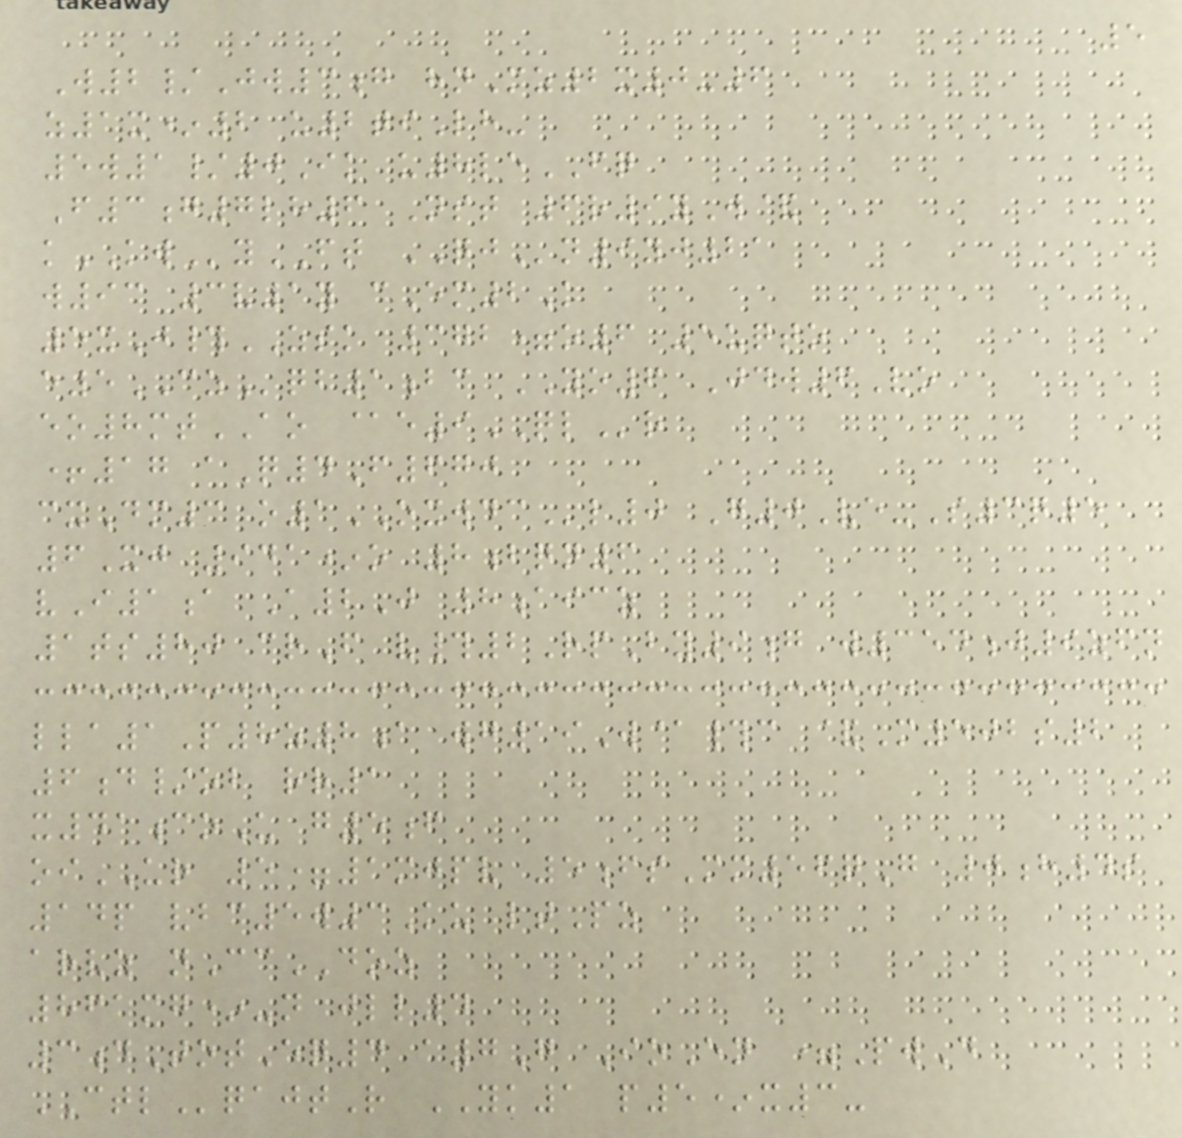5
W2/Jw3g hnMz2x0-6
z1x*2 u2tiLh-
5w1/0Ik u8leFQ
F3g7lh6 Nst 6r9yW&
kKWyFT QJn9yj21
w93 3v1y cEm2K
5xJ#ZSK 372=o6 5uqto
e5CZqb1bc YO6 Jdw6Vo
eo8mtAO @e9QLr
+17 aQ4F670
cxDm3 o1OXWDCl0 G0Ve-S3q5
6Xj 941*o 8bqn6
vI1a A2J 8aicz
1ts80 crF v#2RpBy9g w354j9zfn
lla1P8z8a wg19W@#c &M502s2
6d/ob rr1
x41coU g5f
oiUR 5=1mjpv 5fsMm56qG 0h4s
14p vbc5w3Ku ltPz
arvz nCcDOZ
861mg*-n jll4
3dTotEq4 a7G IoEn =PwD
CTLqajtR YK1 p5*x3-
